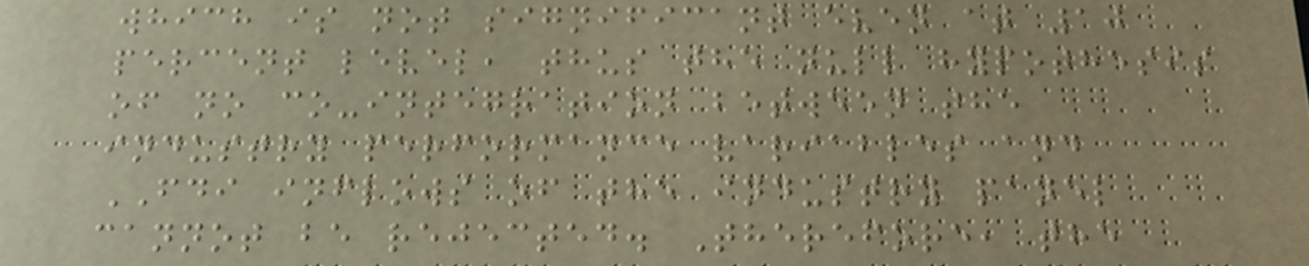which is not significant even at 10
percent level, thus the null hypothesis
of no co-integration between the
industry performance variables and
FDI inflows of the industry panel
cannot be rejected. Therefore, the
